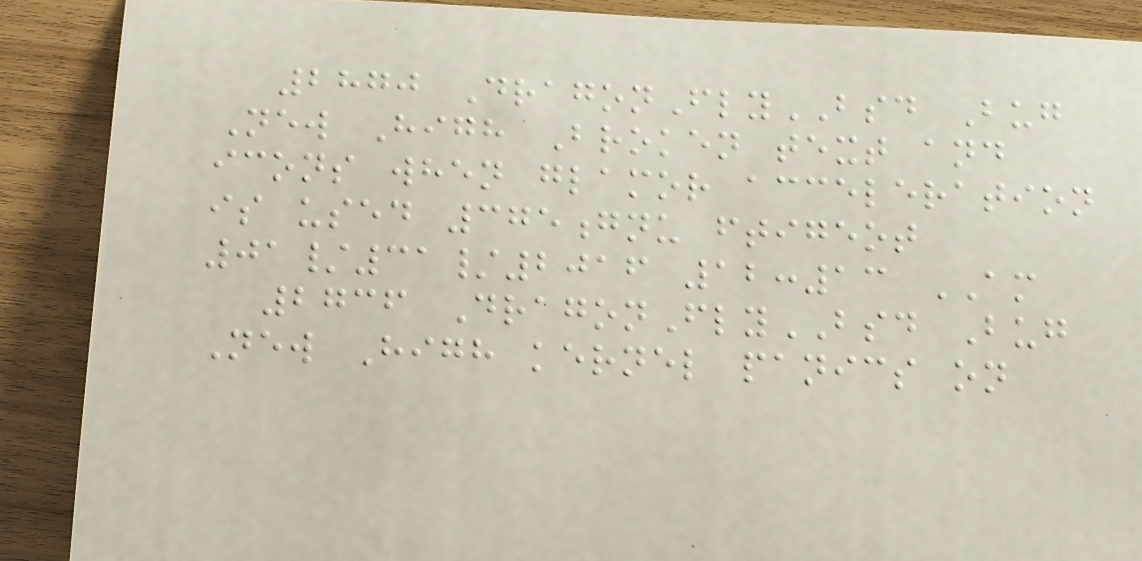2870 DragonFlyBSD Bug
New High Broken text and
icons when glamor acceleration
is used 375gnu ftigeot
01/31/2016 12:13 AM
2736 DragonFlyBSD Bug
New High kernel panics on
